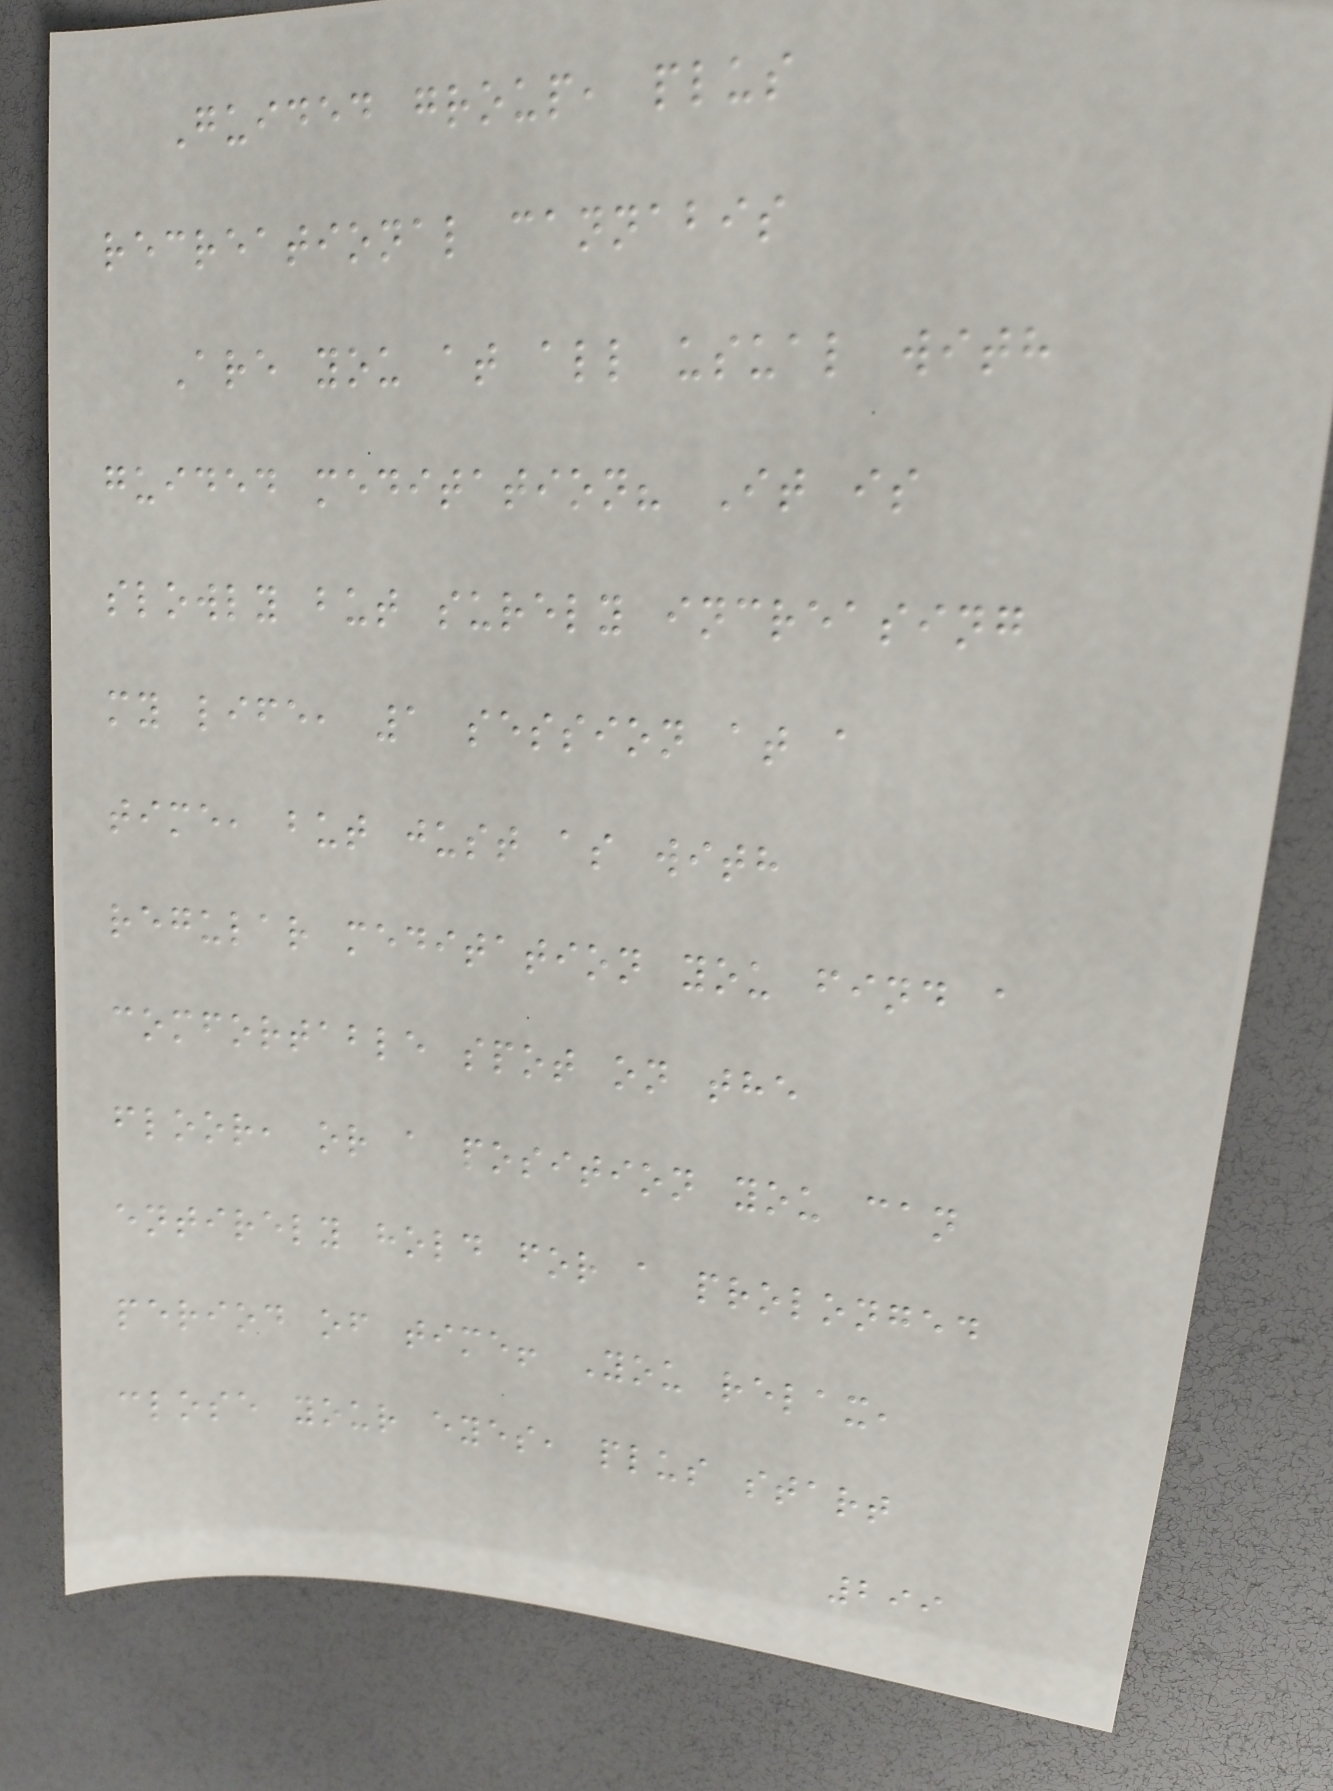Guided group, plus
recreational cannabis
Are you at all usual with
guided meditation? It is
slowly but surely increasing
my life, 1 session at a
time, but just as with
regular meditation you find a
comfortable spot on the
floor, or a position you can
entirely hold for a prolonged
period of time! You relax,
close your eyes, plus start
299
